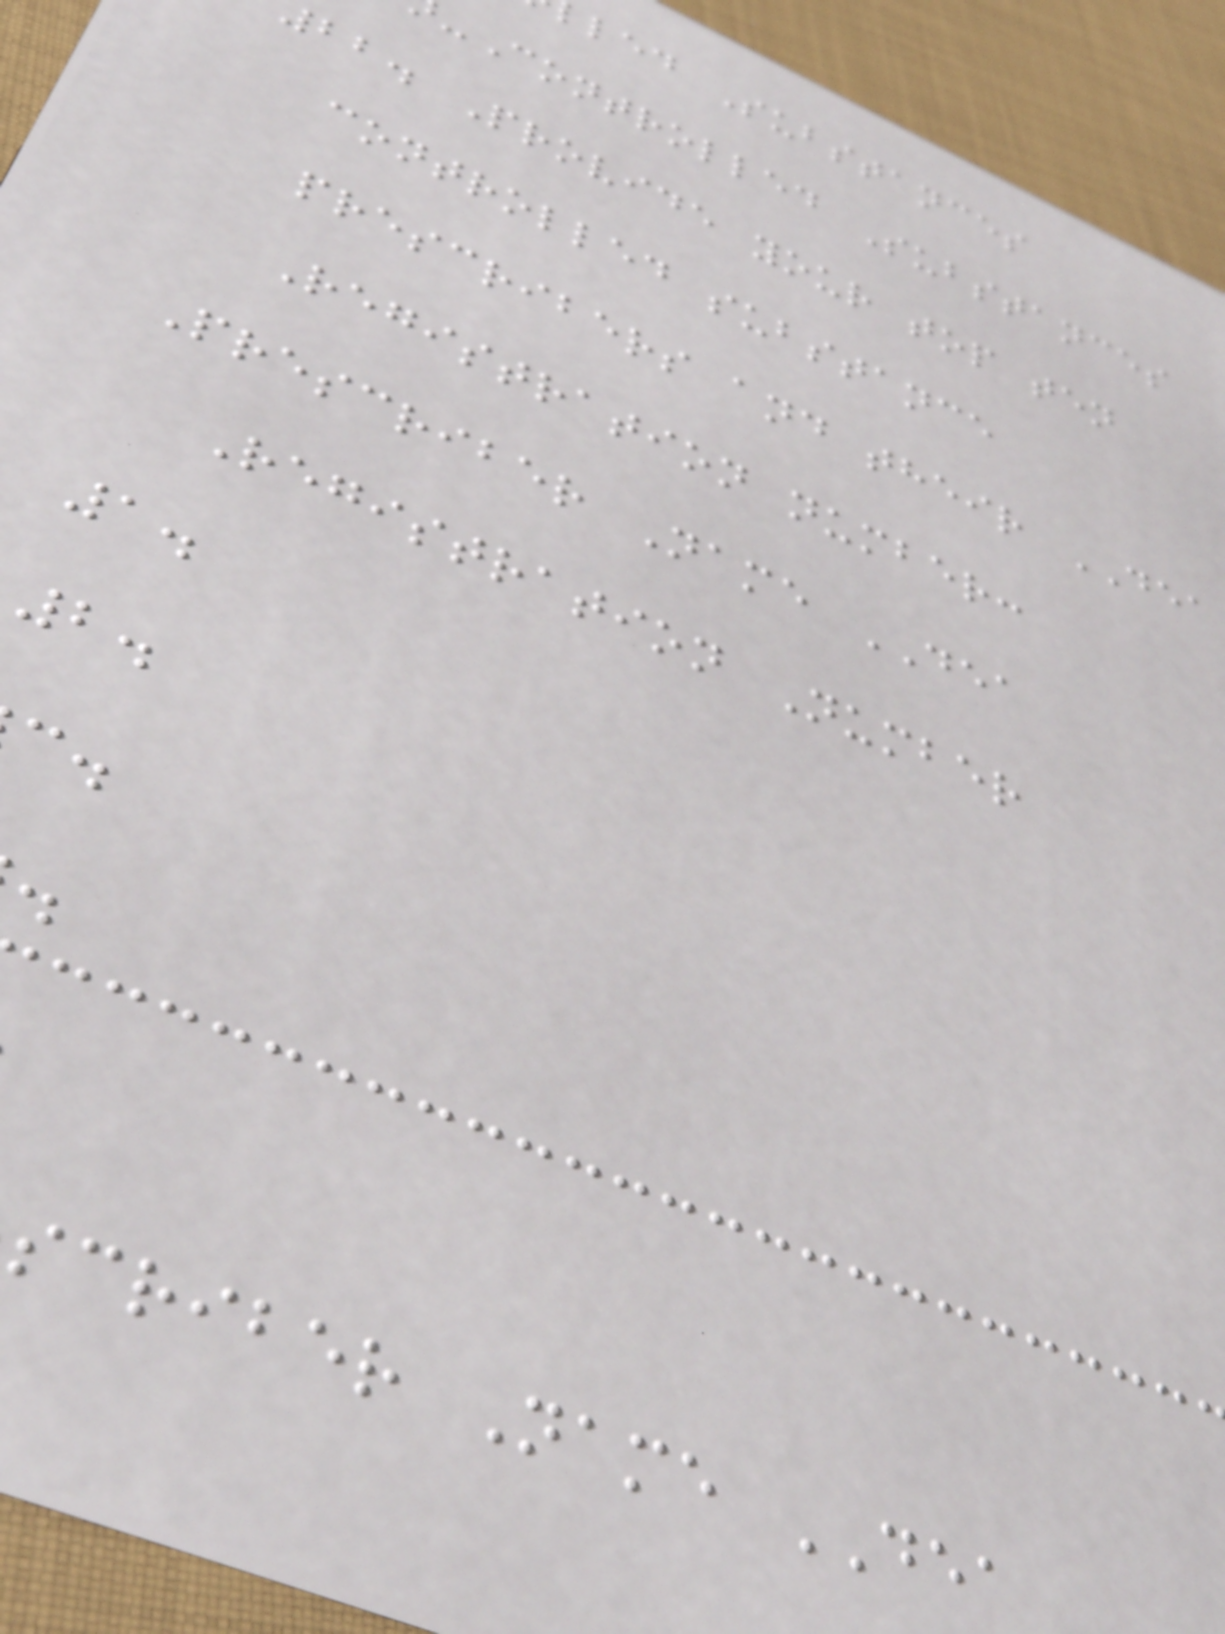led Substances
-Controlled Substances
bb. Provide your top ten
controlled substance
prescribers and their DEA
Registration number:
Prescriber Name DEA
Registration Number
1.
2.
scriber Name DEA
